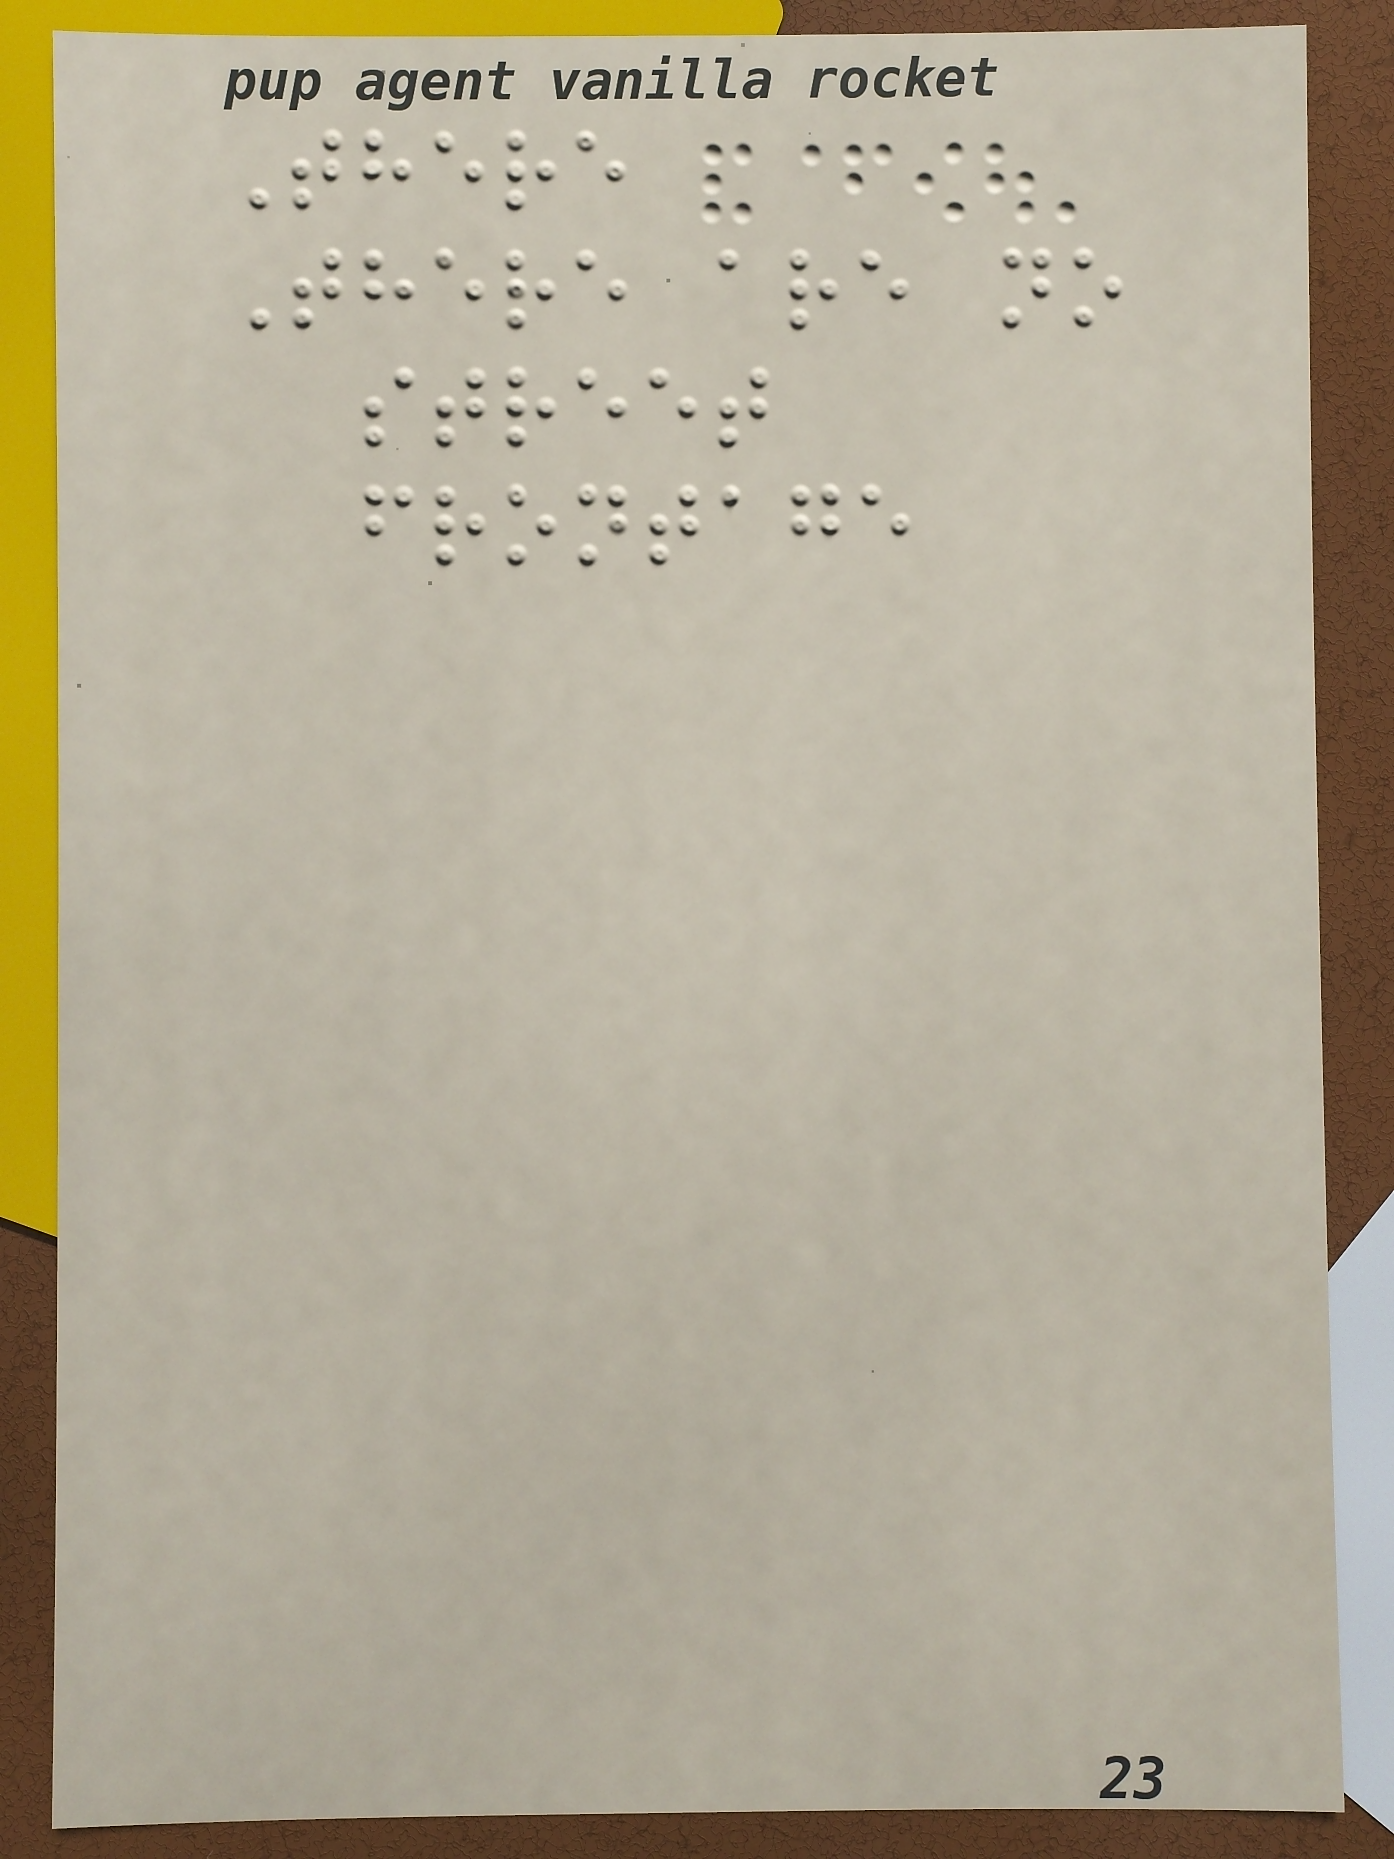There
There are no
street
frontage
